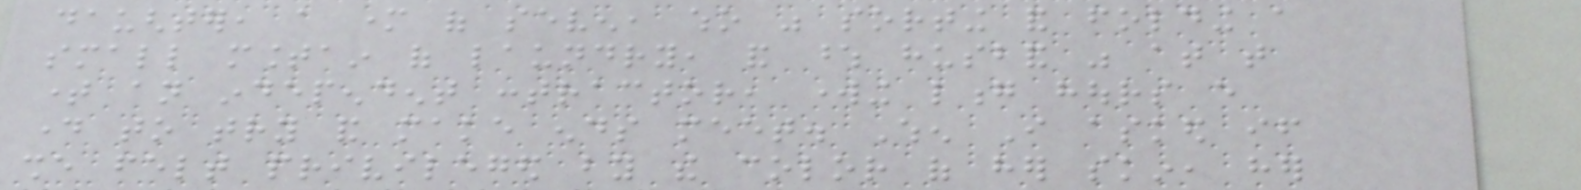daughter, a mother of seven, who was sorting and folding a
small mountain of laundry, and whose husband was at that
time an independent contractor, working long hours every
day to try and make ends meet. When I asked if
she felt privileged by the color of her skin, her
